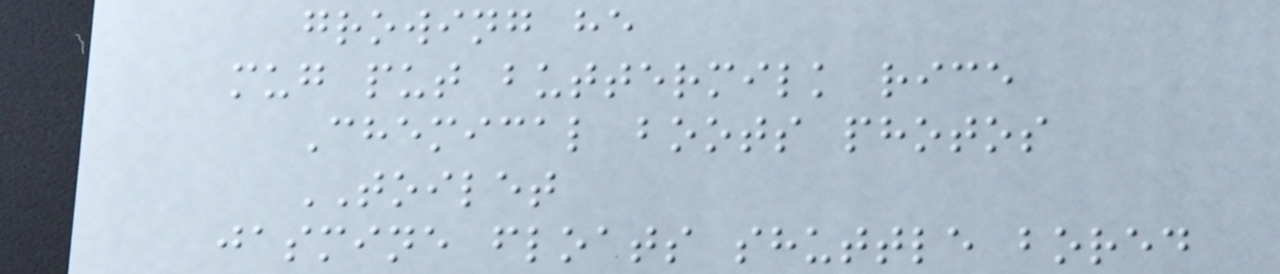growing he
mug put buttermilk rice
Chemical boots photos
TOILET
jasmine floats shuttle bored
